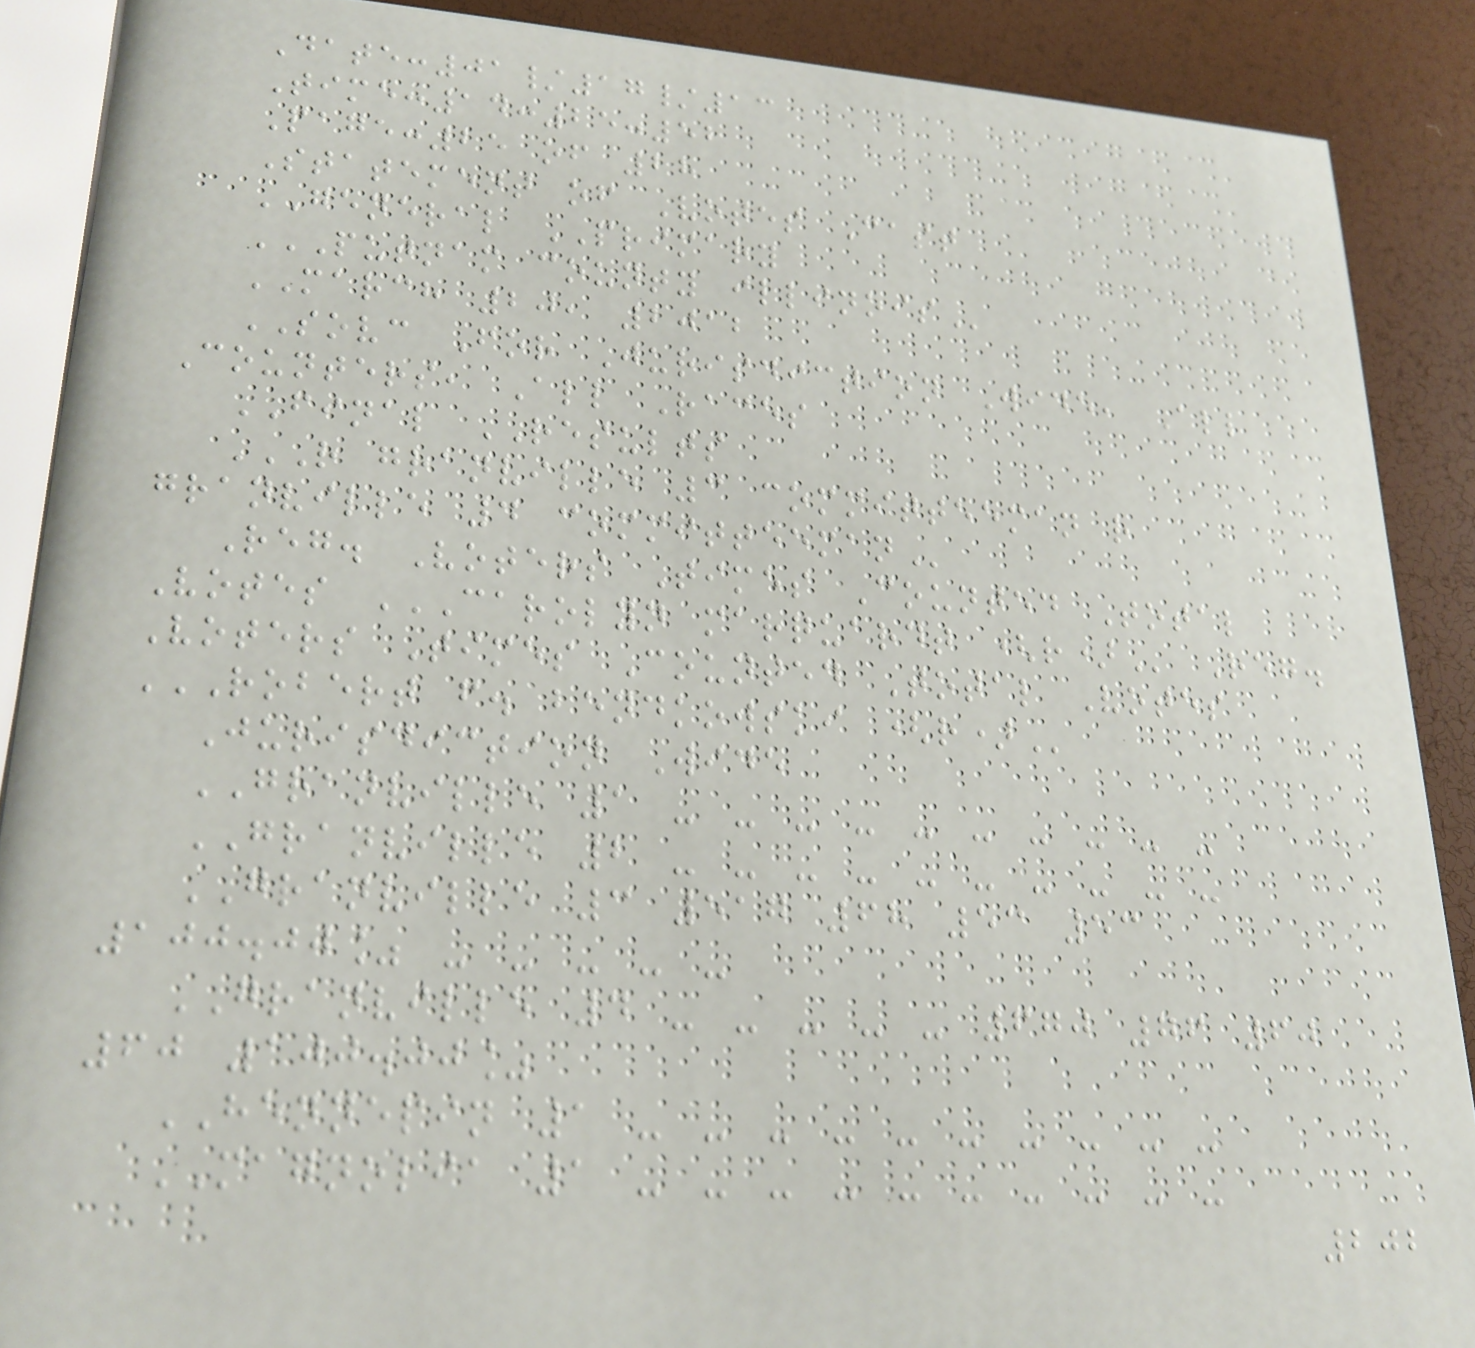Date:01/17/13
Time:14:25:52
Page:25 of 28
Statement of Votes Cast
GENERAL PRIMARY
PUTNAM COUNTY ILLINOIS
MARCH 20, 2012
SOVC For Jurisdiction Wide, All
Counters, All Races
FINAL RESULTS
R GRANVILLE 3 COMMITTEEMAN R
GRANVILLE 4 COMMITTEEMAN
Reg. Voters Times Counted Total
Votes CAROLYN MARQUARDT (R) Reg.
Voters Times Counted Total Votes
ROBERT F. BENDKOWSKI (R)
Jurisdiction Wide
GRANVILLE 1 - - - - - - - - - -
GRANVILLE 2 - - - - - - - - - -
GRANVILLE 3 517 68 53 53
100.00% - - - - -
GRANVILLE 4 - - - - - 670 76 60
60 100.00%
HENNEPIN 1 - - - - - - - - - -
MAGNOLIA 1 - - - - - - - - - -
202
